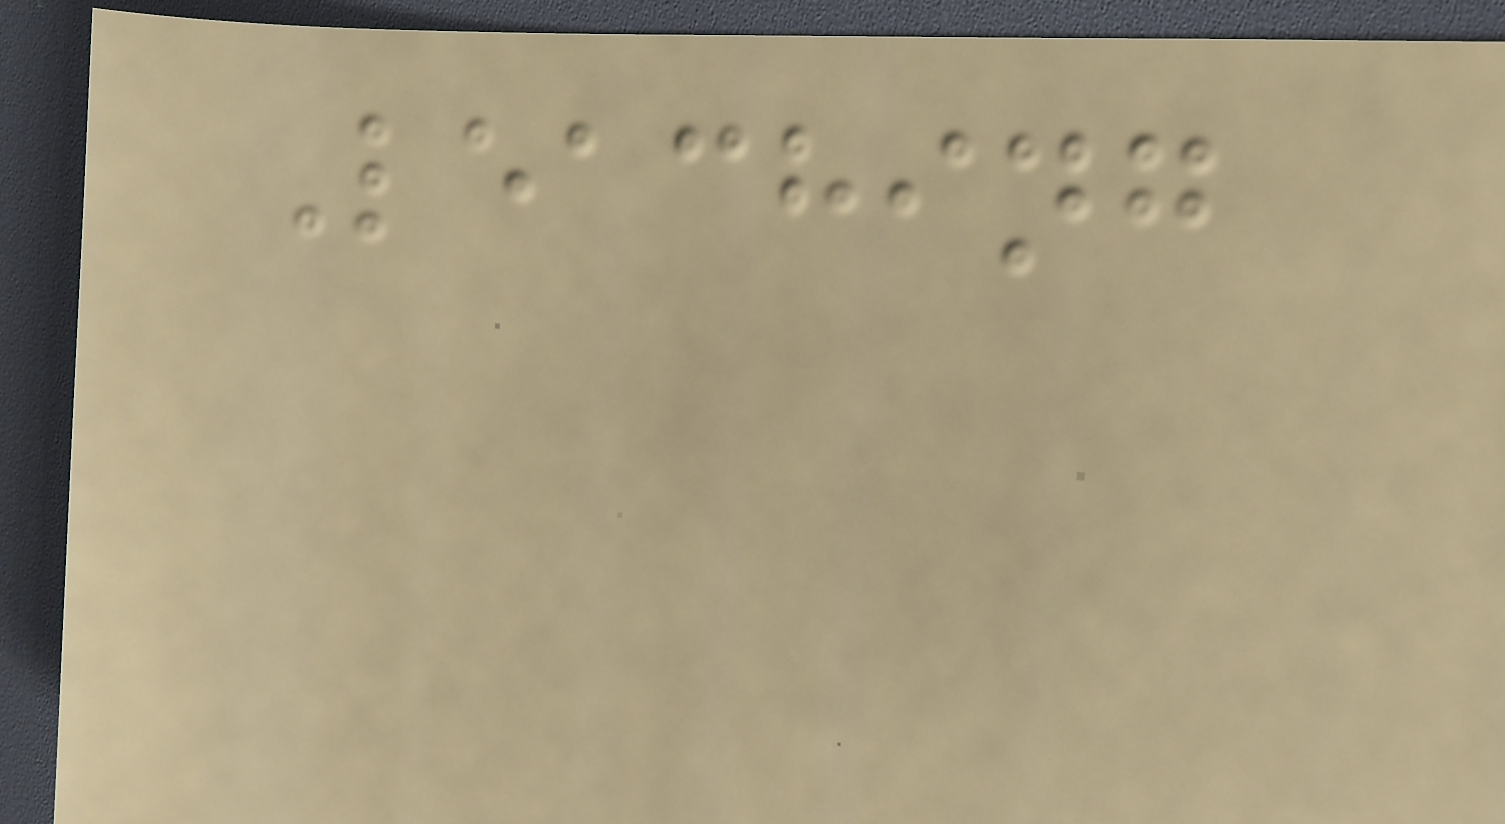Leaching
